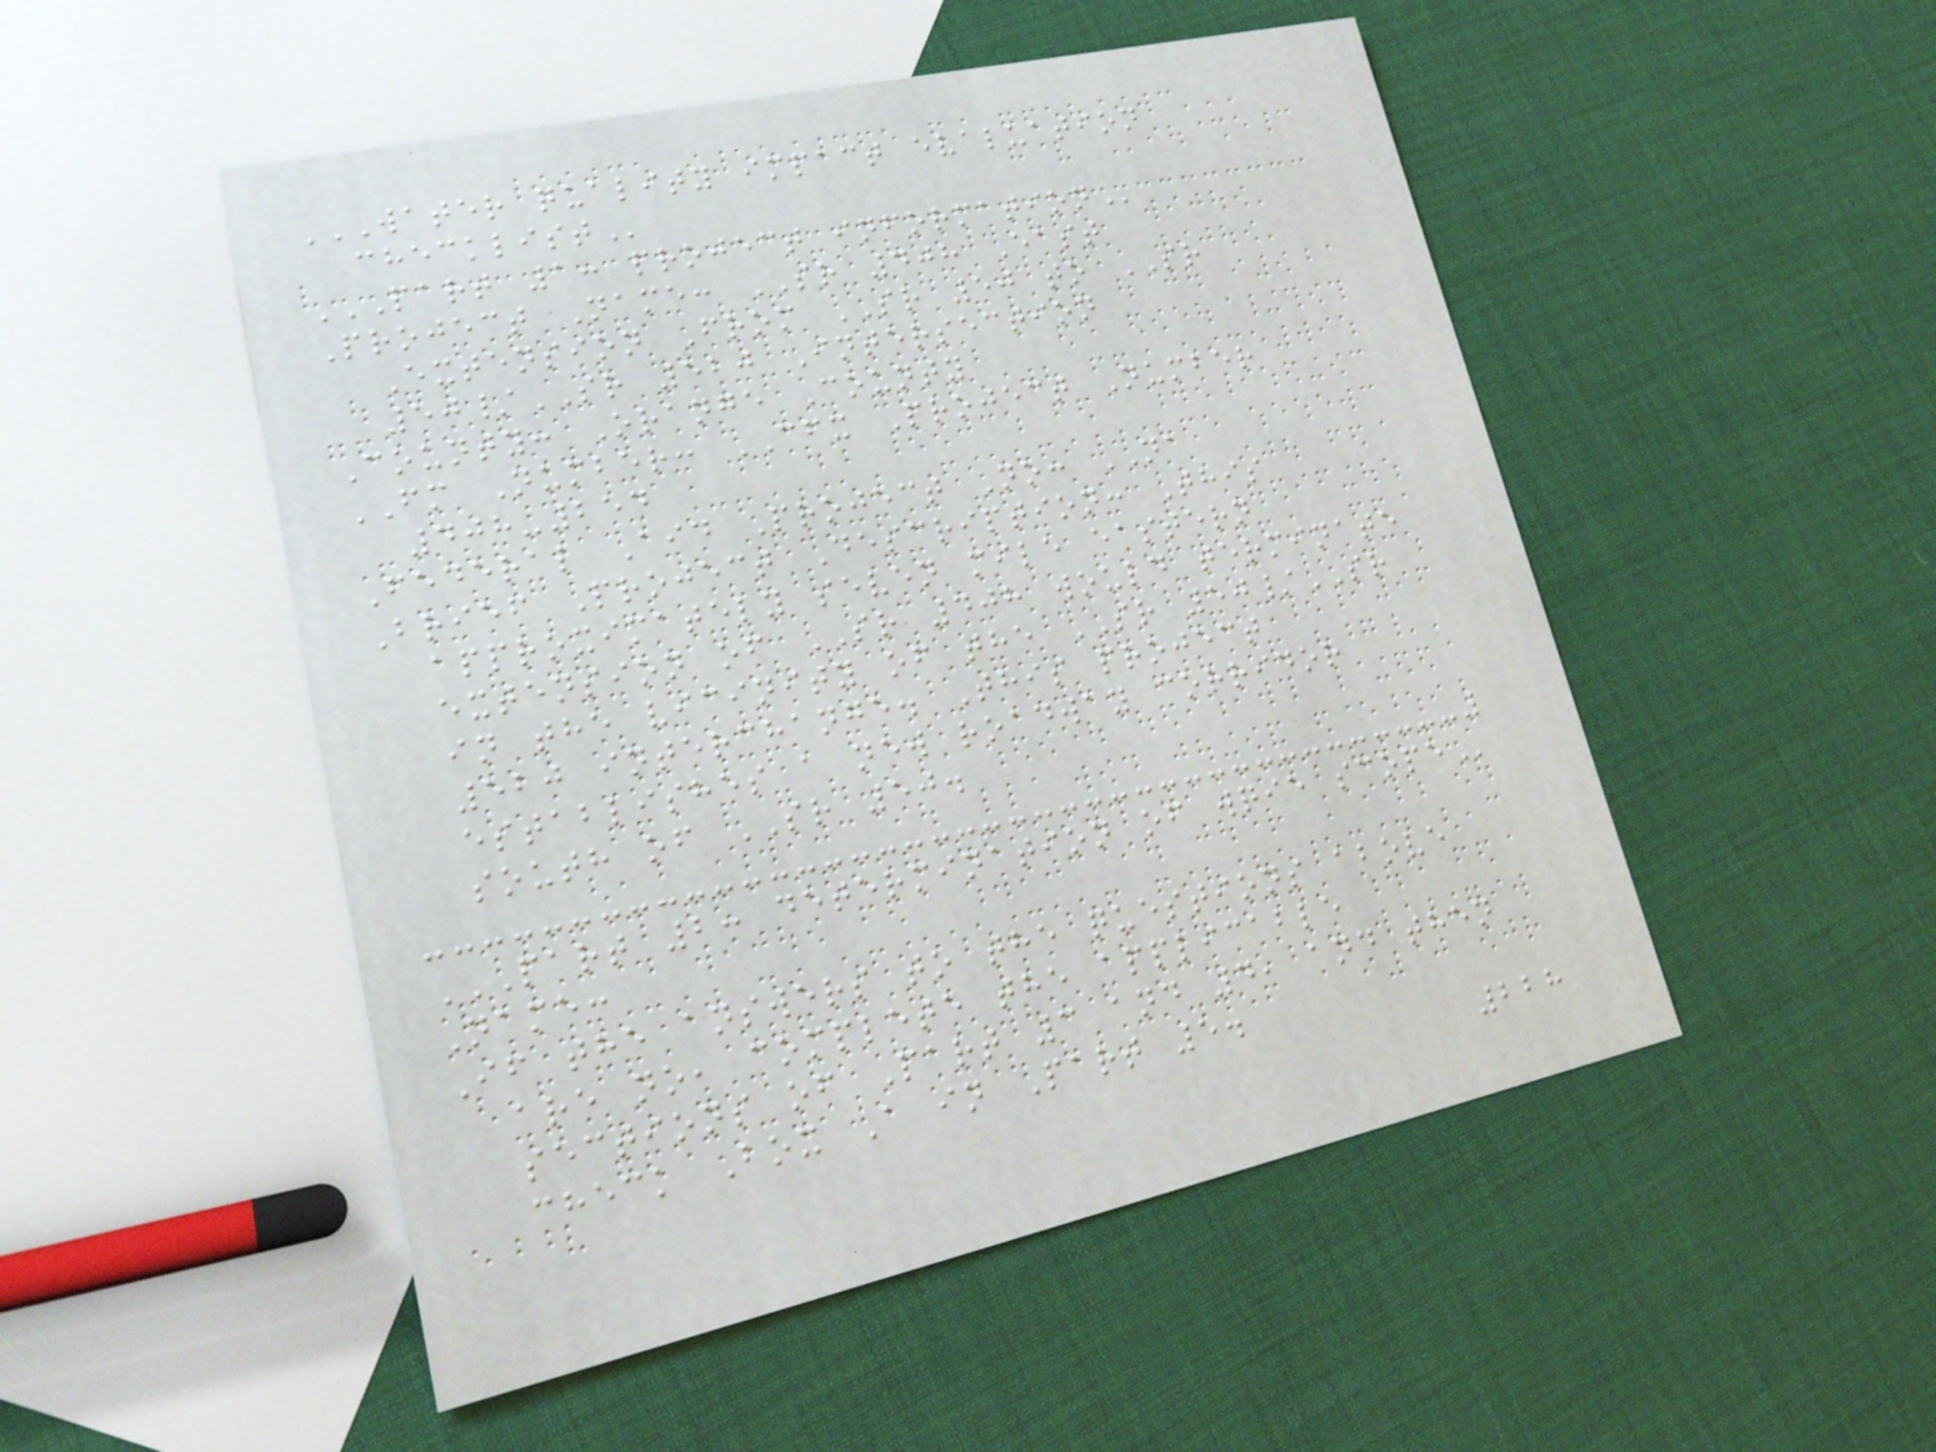WATER QUALITY IMPACT EVALUATION
CHECKLIST
PART 1: PROJECT INFORMATION
Project Name: SR 408 East
Extension From SR 50 to SR
50/SR 520 Intersection
County: Orange County
FM Number: CFX Project Number
408-254
Federal Aid Project No: NA
Brief Project Description: This
approximately seven mile eastern
extension of SR 408 would terminate
in the vicinity of the SR 50/SR
520 interchange. This project
establishes a new roadway corridor
south of SR 50.
PART 2: DETERMINATION OF WQIE SCOPE
Name:
If the answers to the questions above
are no, complete the applicable
sections of Part 3 and 4, and then
check Box A in Part 5.
228
